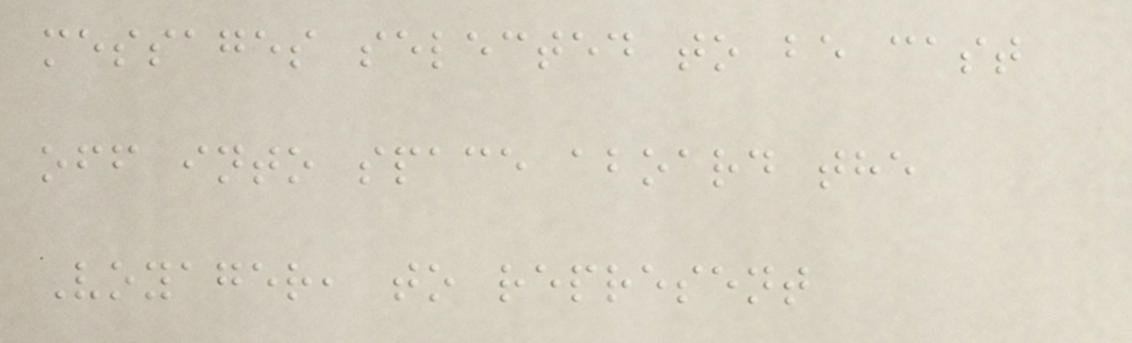messages selected to be cast
off into space aboard the
Voyager, to represent
